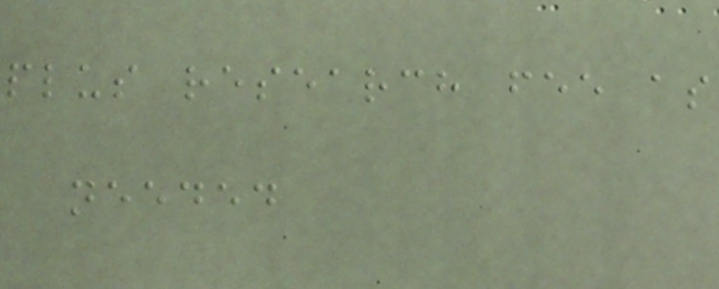plus research fee as
needed
